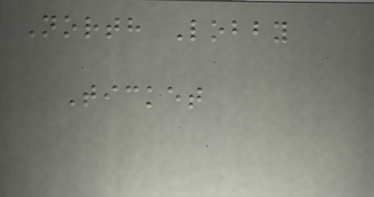North Lobby
Ticket
